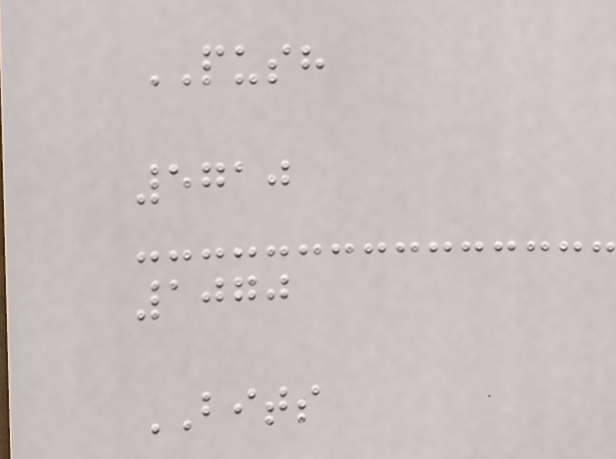PUSH
5710
1070
BITS
